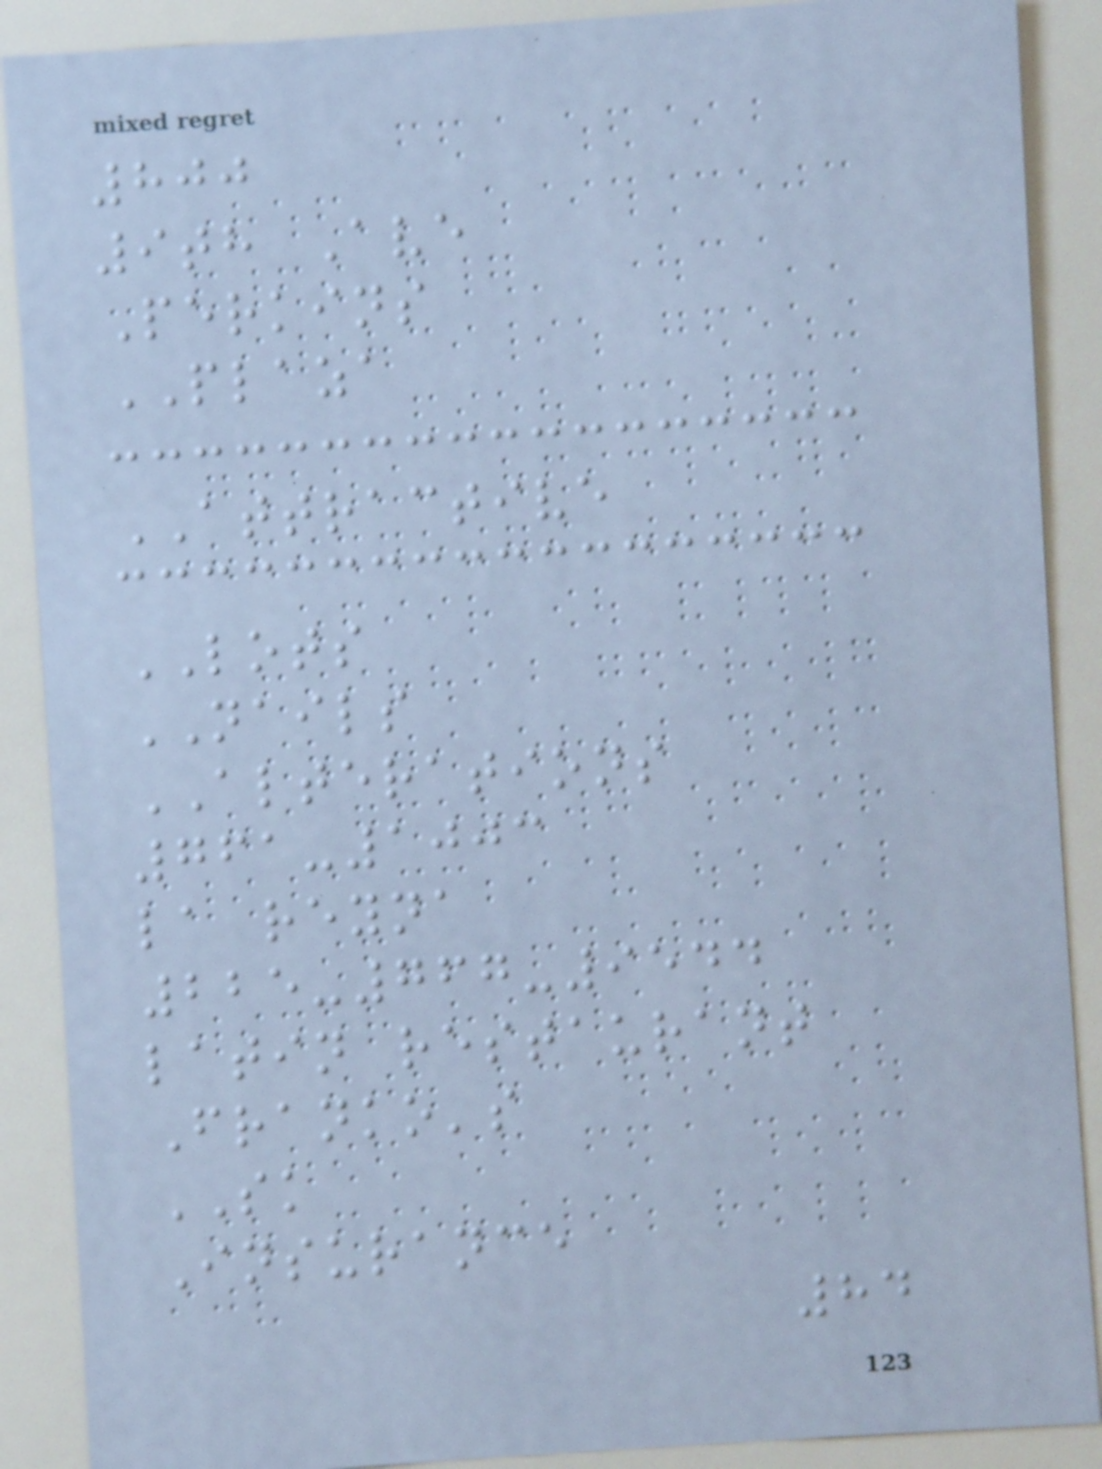800
9th Ave
Perkins
PLAZA
ATTRACTIVE
LOTS
NAILS
ALTERATIONS
761-1003
la reyna
225-767-9544
latin restaurant
Franko's
SK
Insurance
84
